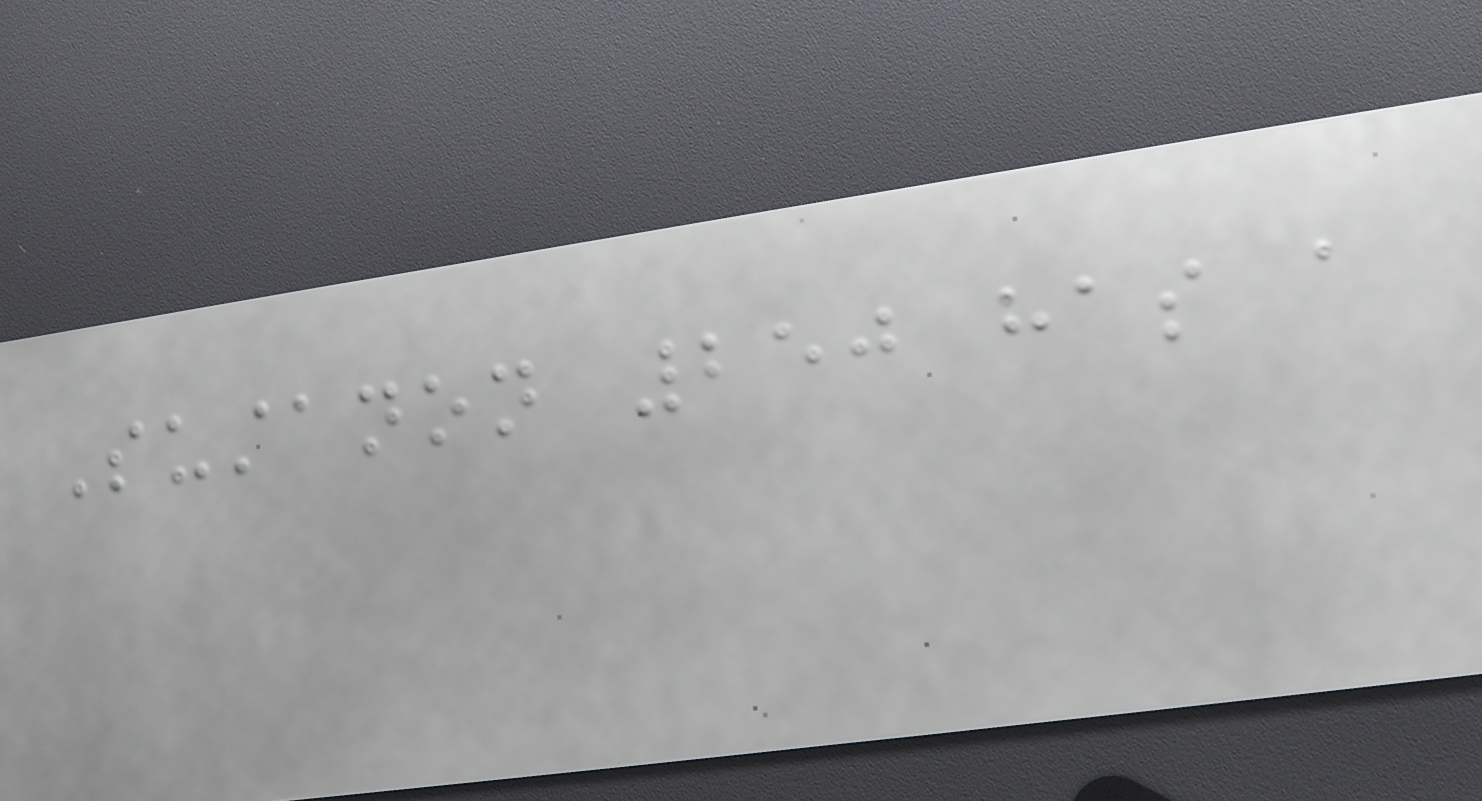Sustanon 250 has a
